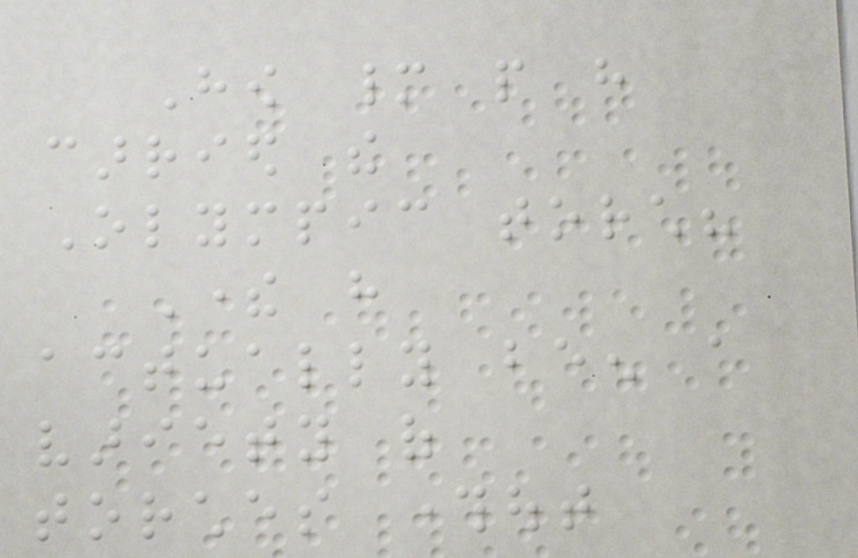How many people have
carried the
Olympic torch?
There have
actually been a
variety of
torches throughout
